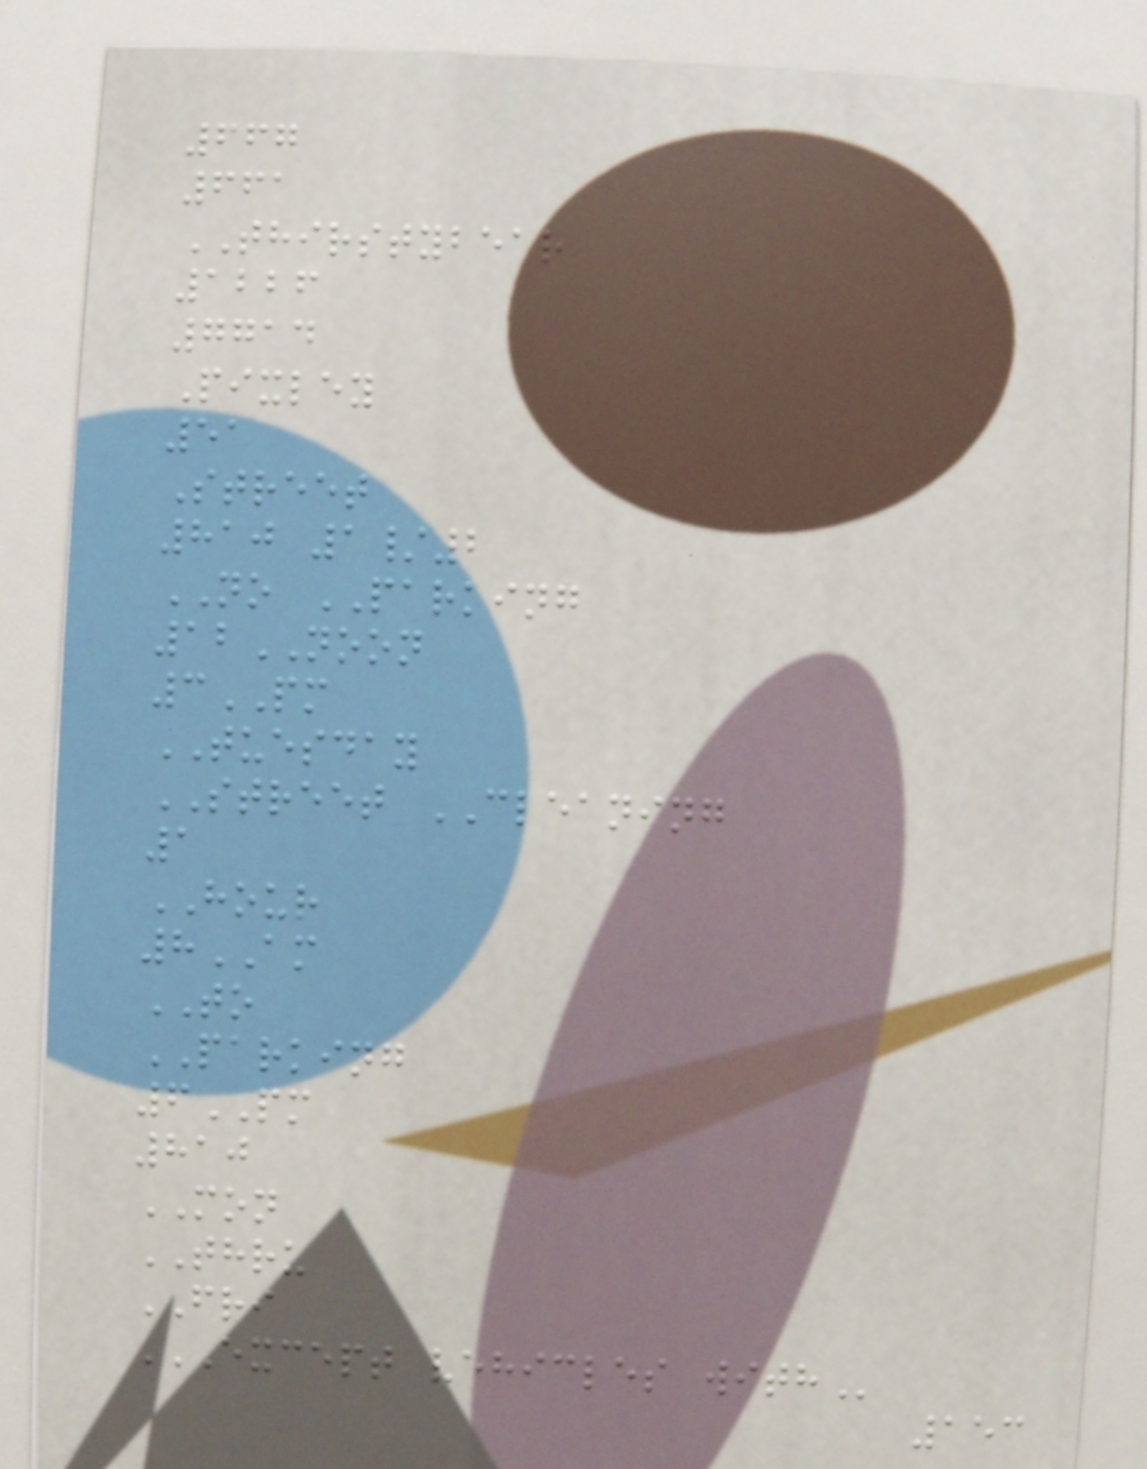667
661
THIRSTYBEAR
1226
7714
Pixley
51
Street
810 1/2
NO PARKING
12NOON
3PM
TUESDAY
STREET CLEANING
1
HOUR
8AM
TO
PARKING
6PM
810
MON
THRU
FRI
EXCEPT VEHICLES WITH
153
